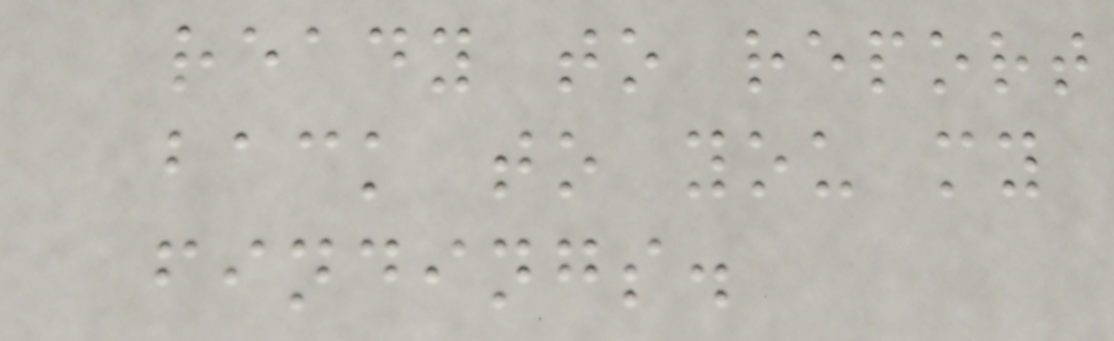ready to report
back to you my
findings.
